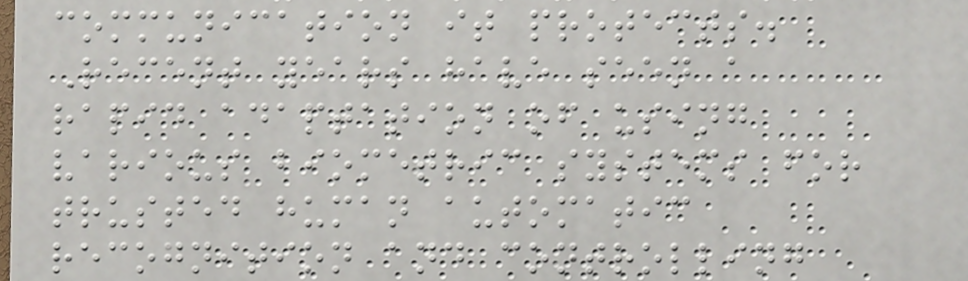communication it protects.
Recent years have seen a
rapid adaptation of using
various biometric systems for
trusted human automatic
recognition and controlling
